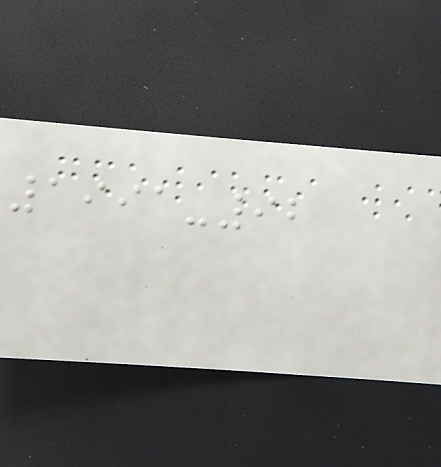1991-92
